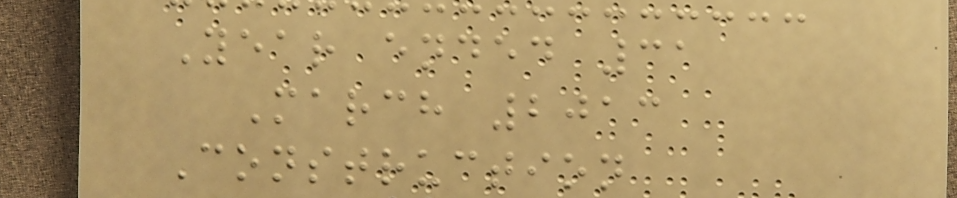Year ended 31
March 2013
Construction
